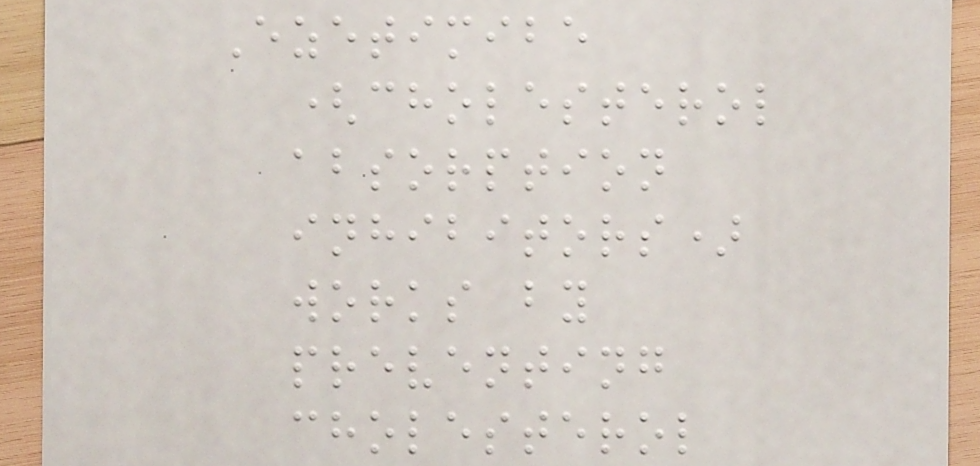Ezetimibe
(cholesterol
absorption
inhibitors)
works by
preventing
cholesterol
